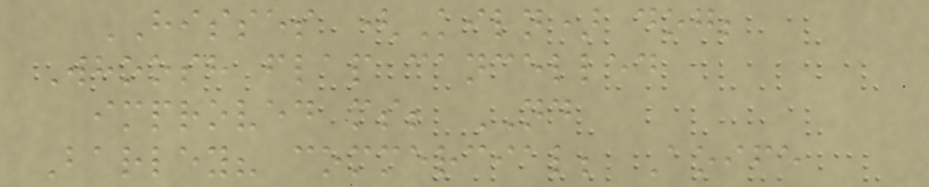HISSES (Kiln) dog;
Whoosh flap cancelled
improved ms; ND
Barley? commercial; Aoife
